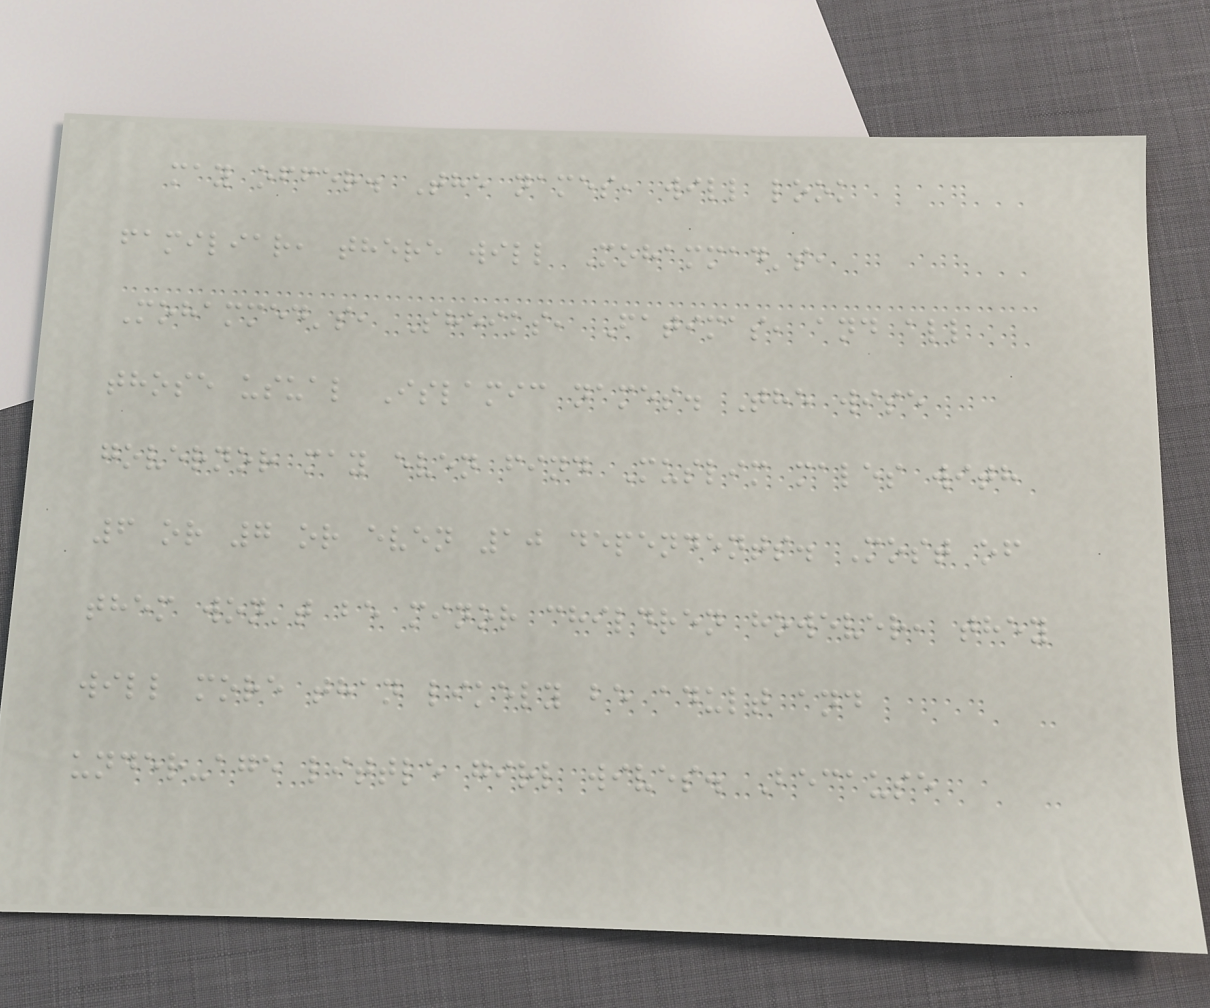may offer. The names, will look
familiar, there will Mohammad's,
Mohammed's, Sheiks, Fatimas, and all
those usual Islamic names. The wise
governor may even find Muslim males with
6 or 7 or even 10 dependents. Most of
them won't be minor children however, they
will more than likely be adult and
under-age little girl wives. Because
